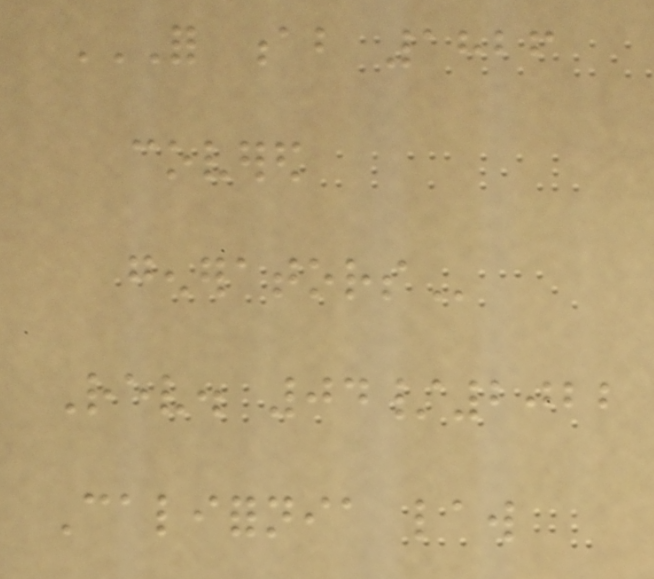FOR AB 1826
COVERED
GENERATORS
Rev. 04/2022
California law
